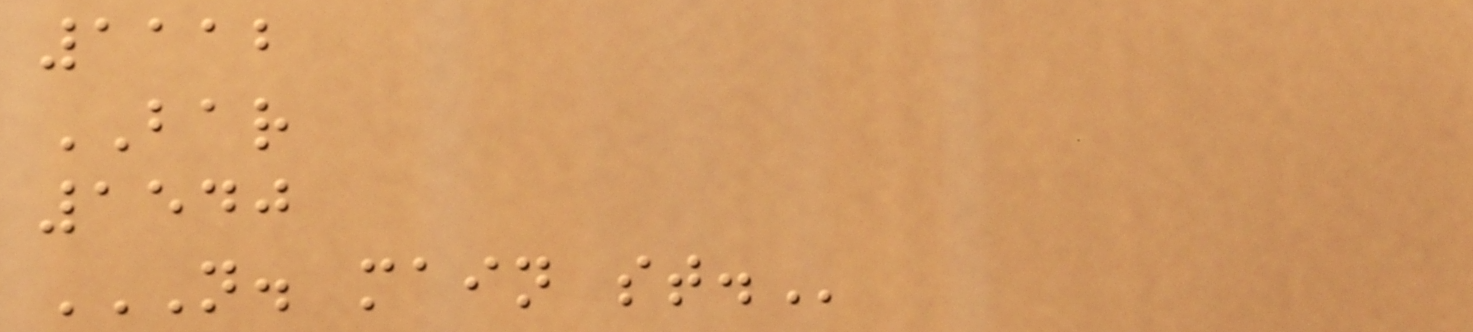1112
BAR
1540
N. MAIN ST.
